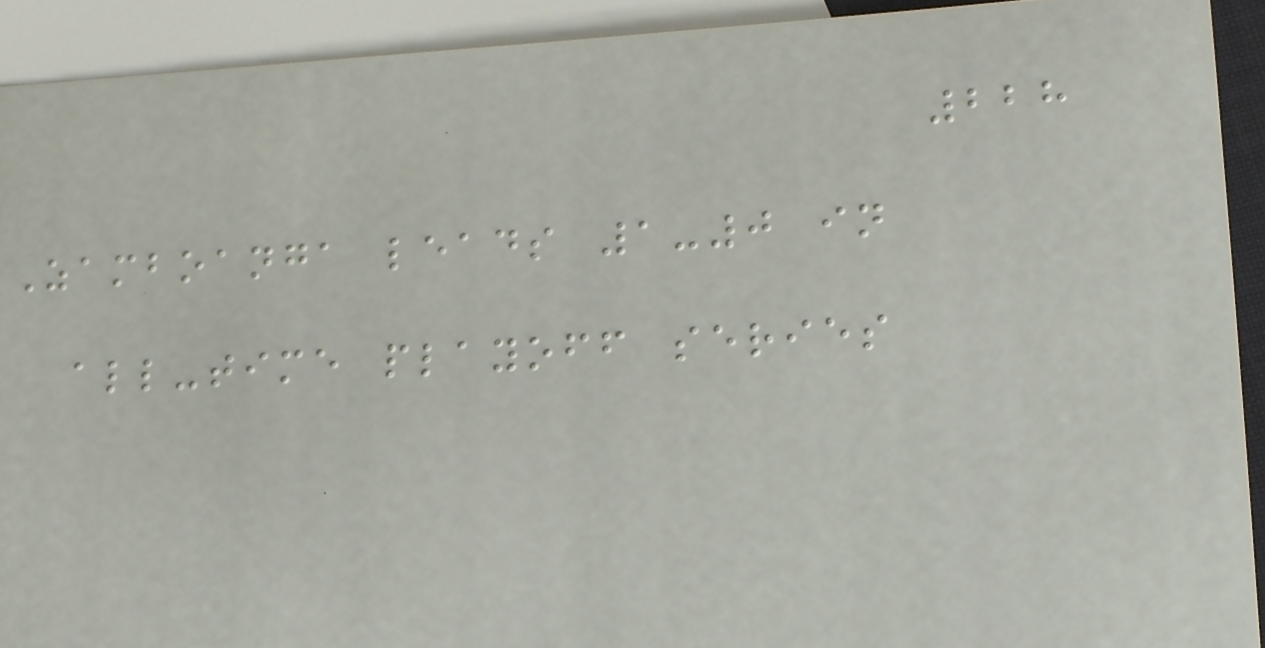228
Zamboanga leads 1-0 in
all-time playoff series
